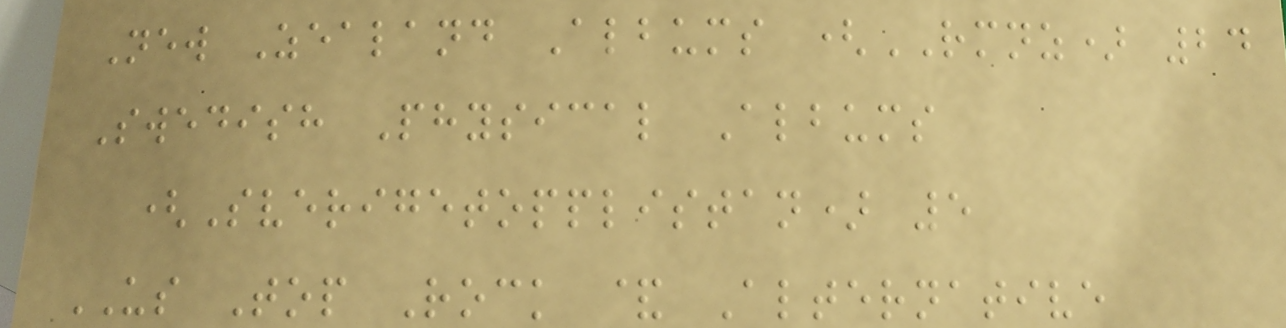New Zealand Albums (RMNZ) 24
Swedish Physical Albums
(Sverigetopplistan) 5
US Top Rock & Alternative
